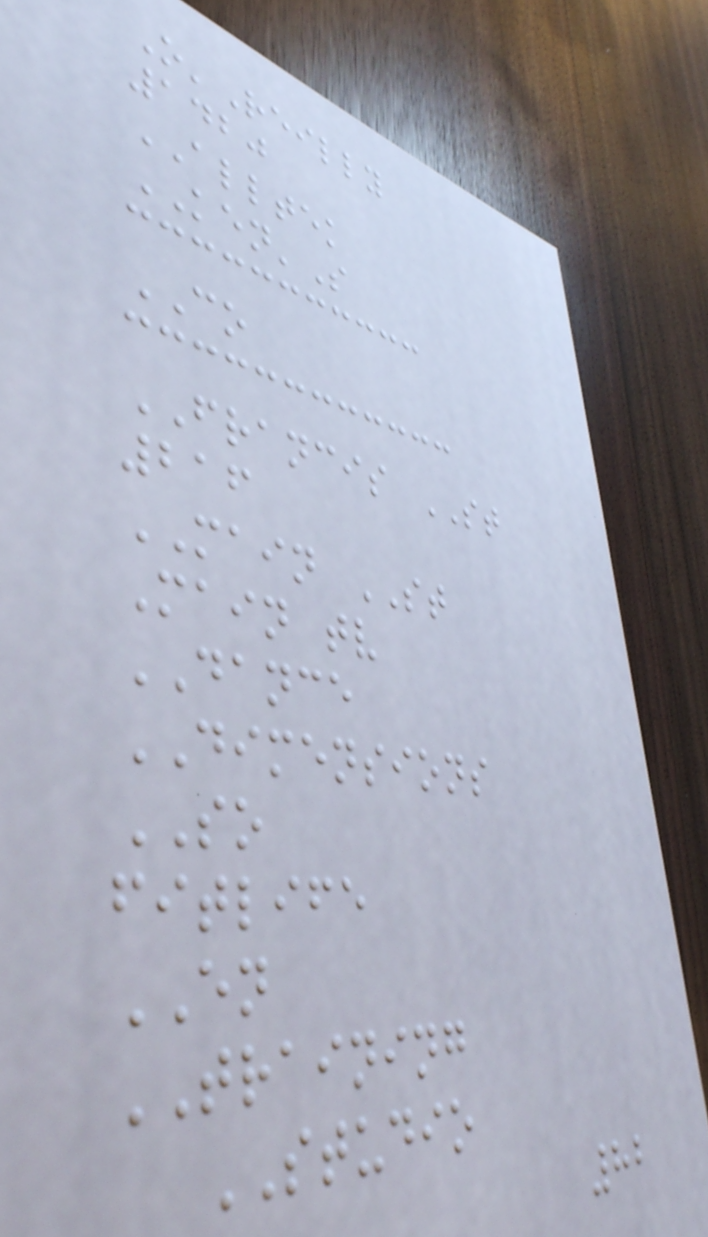O'Reilly
1420
ALLTEK
KEN'S
CO
FRANCIS ST
216
MAIN ST
Main tv
DANCE
DIMENSIONS
SO
fitlife
EN
TRAINING
STUDIO
82
